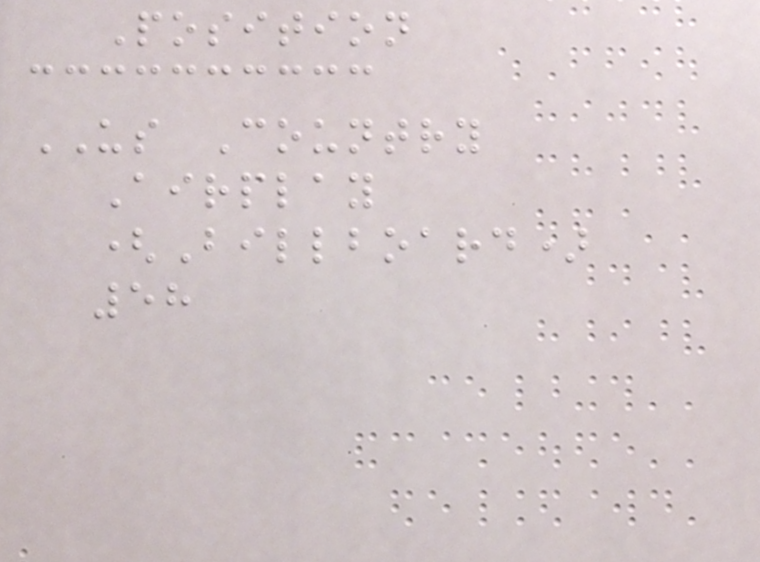Position
US Country
Airplay
(Billboard)
58
